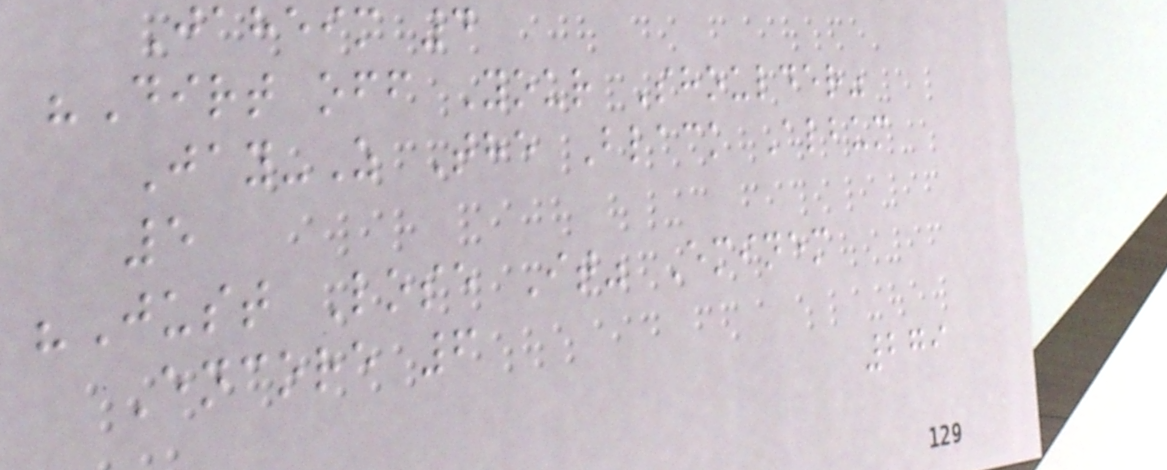Jaheim 4
"Dirt off Your Shoulder"
Jay-Z The Black Album
5
"Just Lose It" Eminem
Encore 6
279
